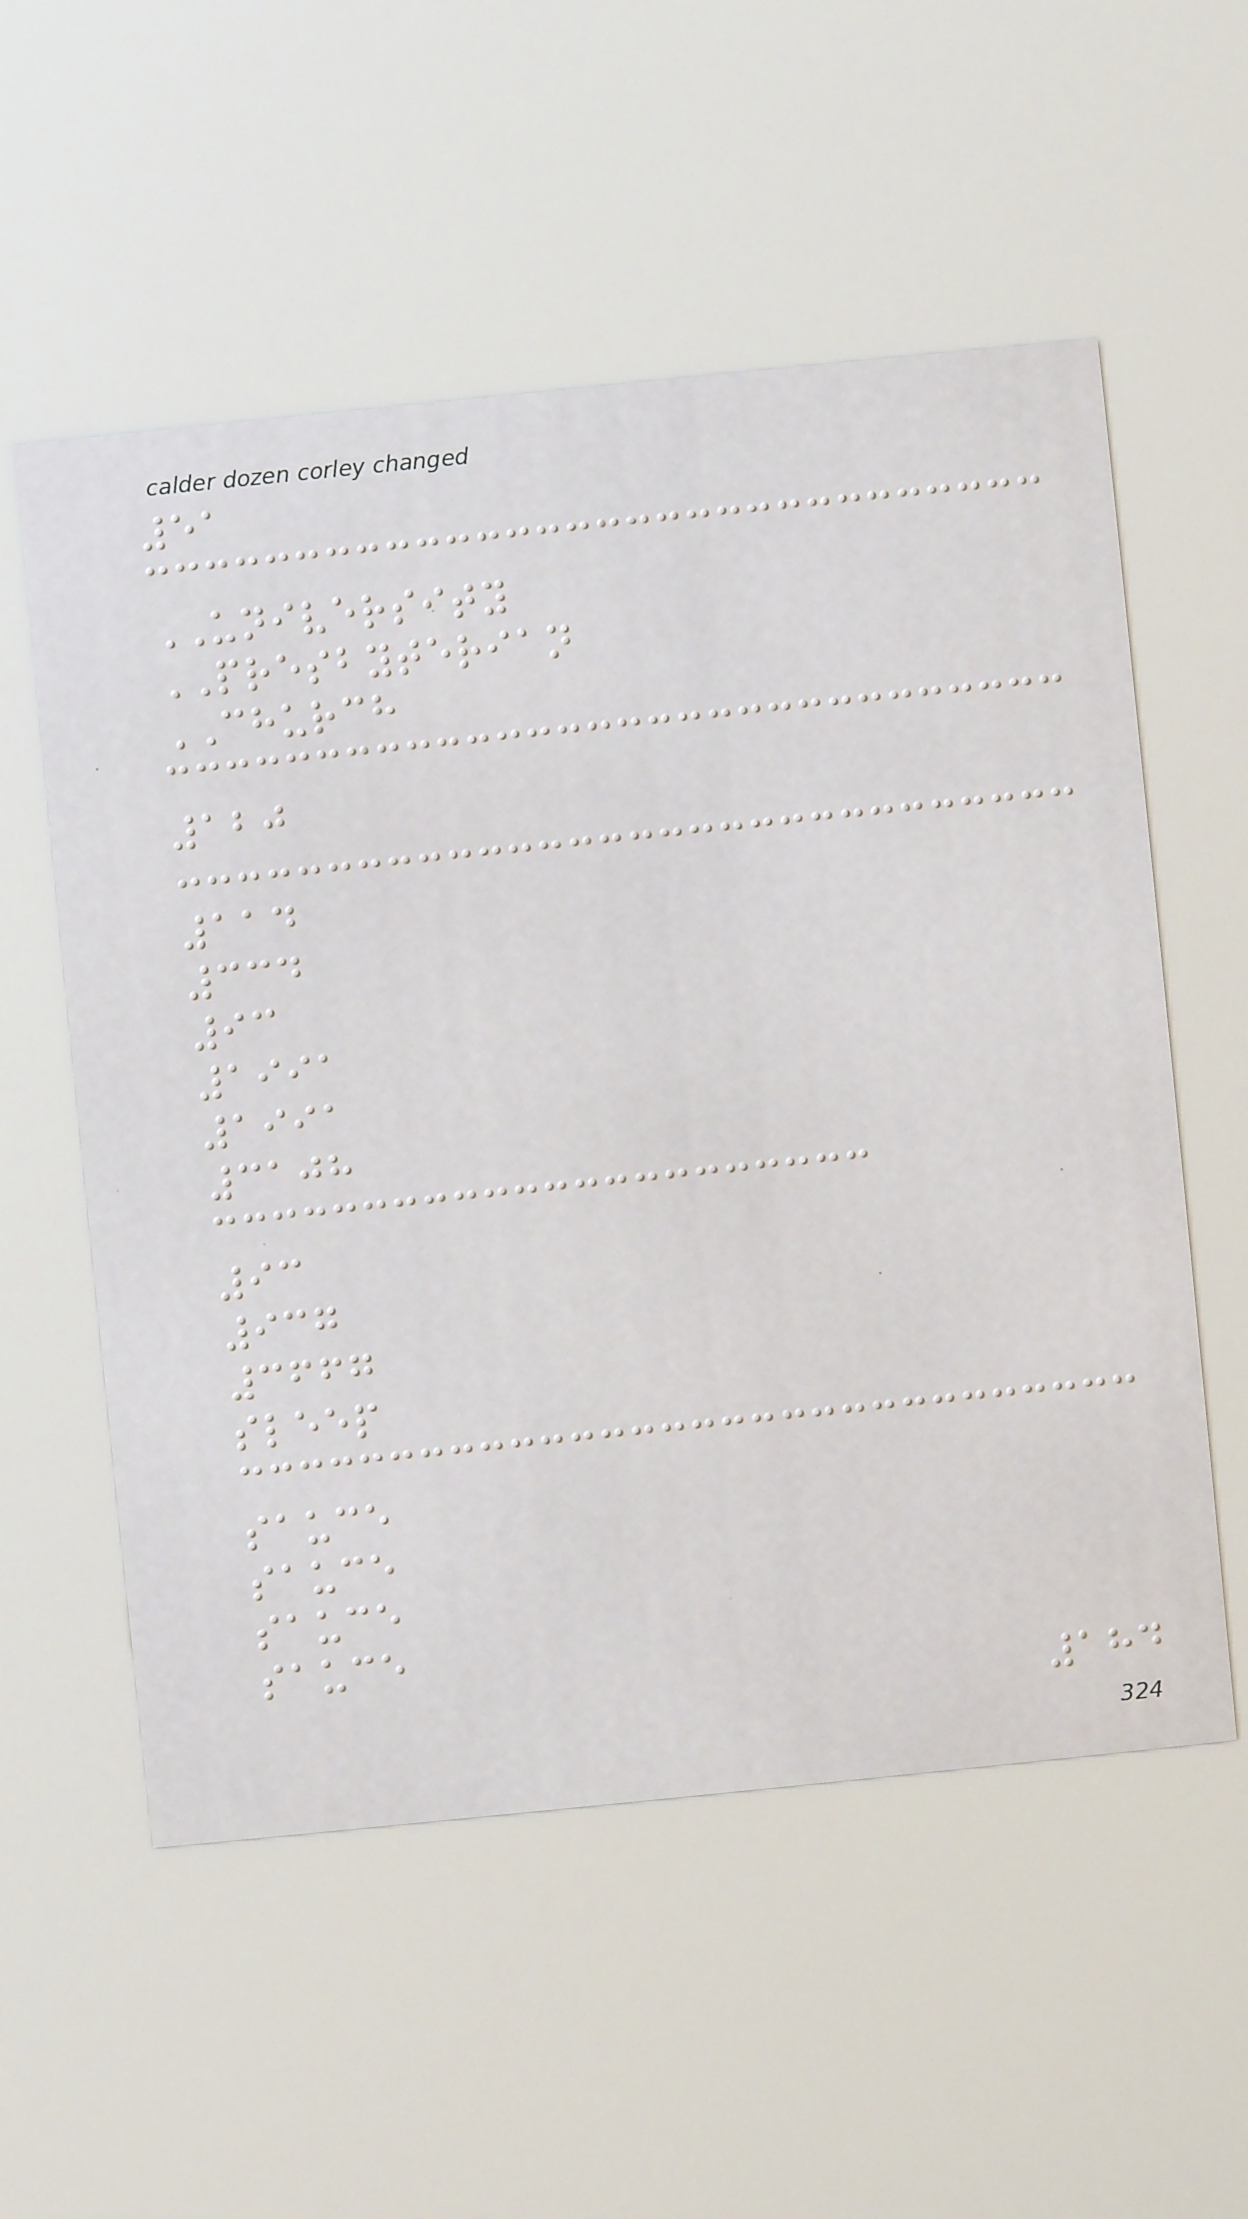51
UNIVERSITY
PRESBYTERIAN
CHURCH
120
114
334
93
1991
1991
3108
93
937
3667
sleep
sauce
sauce
sauce
sauce
184
